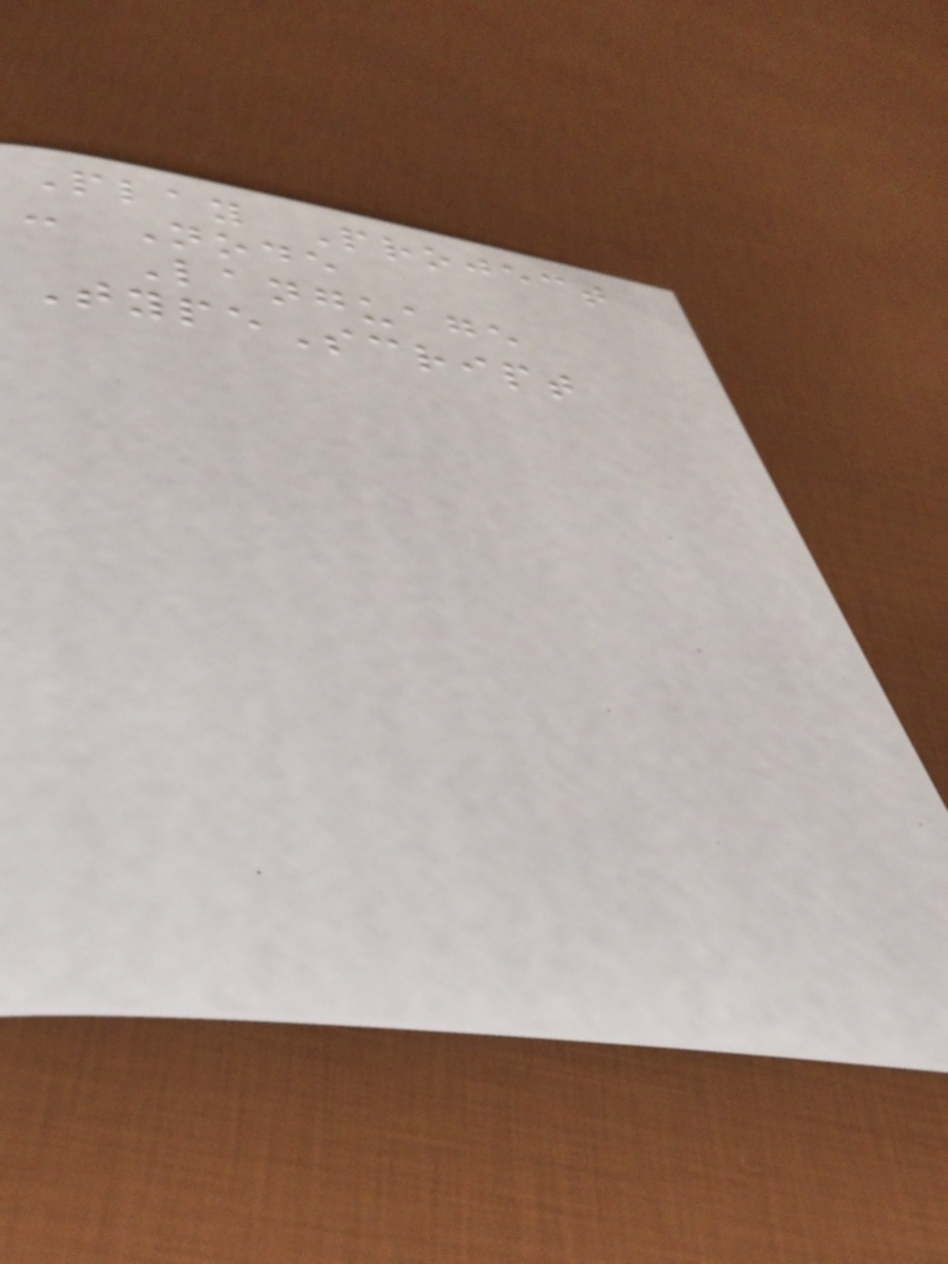Play Project
- Node
Language
TypeScript
